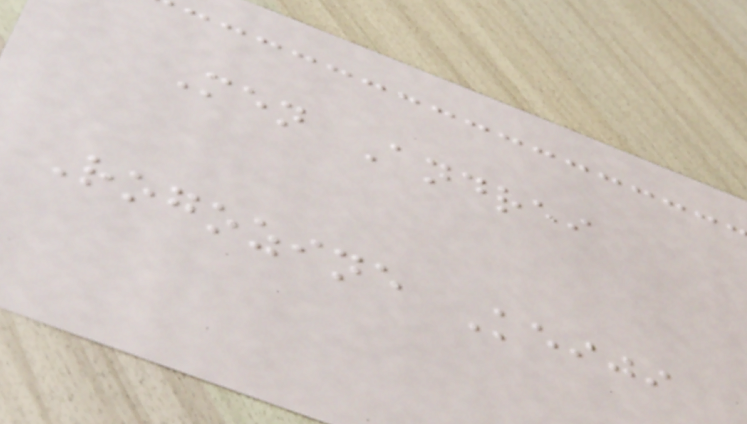Men Andrei
Rogozine Keiji
